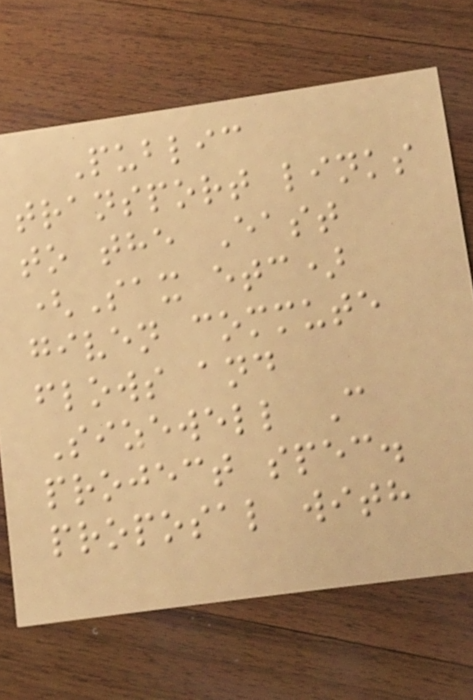Public
transport links
to the East
(Sax etc)
given commute
flows and
Sizewell C
project spec.
proposal with
